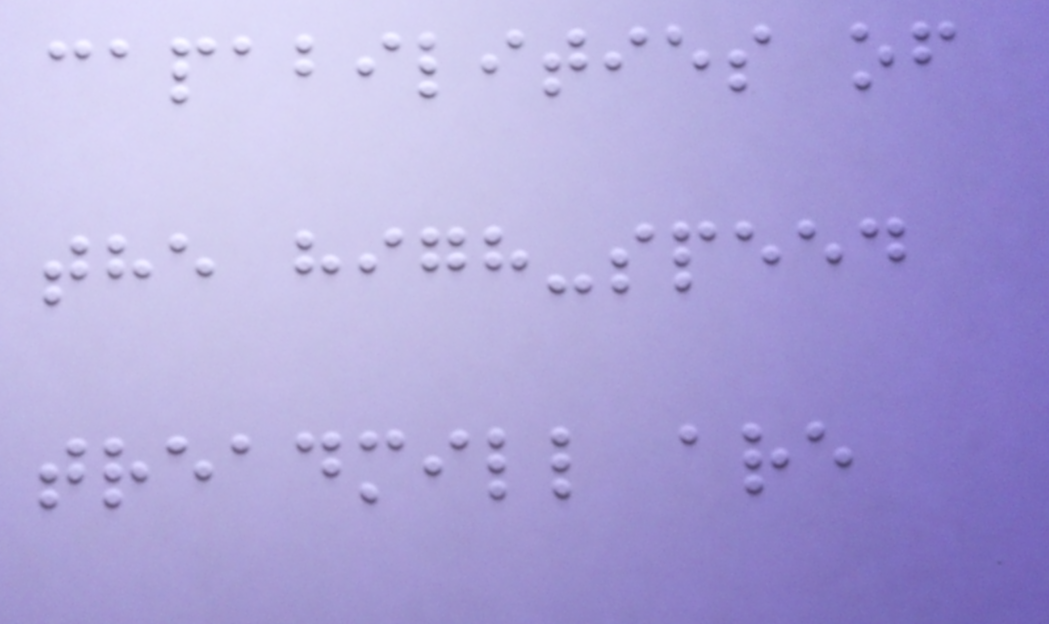capabilities of
the high-speed
treadmill are
